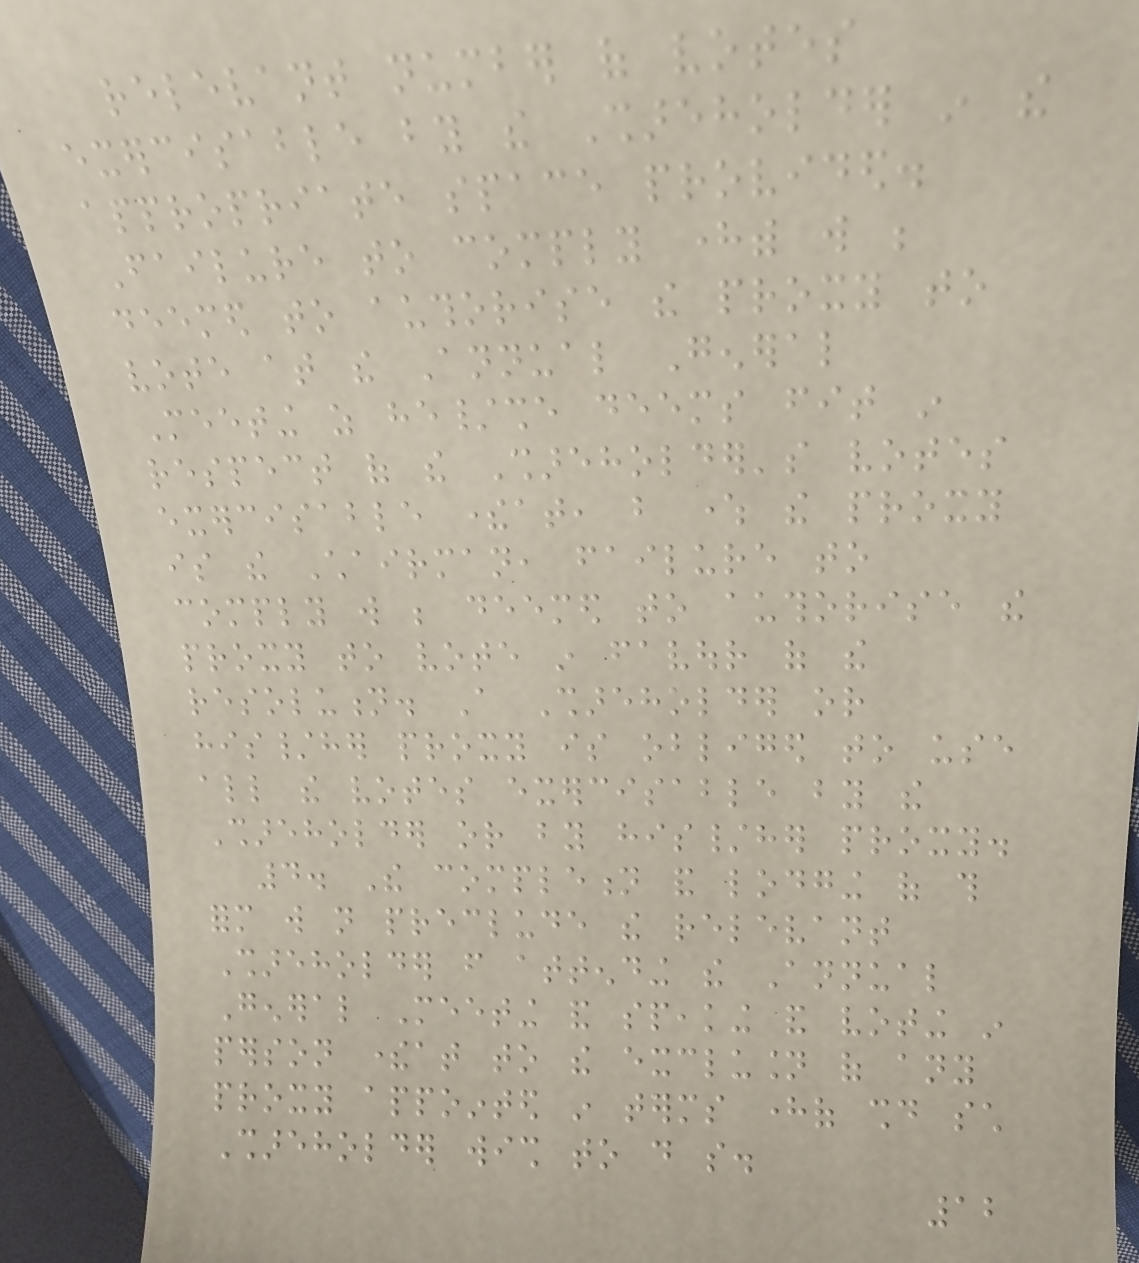relevant number of votes
exercisable by the Shareholder in the
appropriate space provided.
Failure to comply herewith will be
deemed to authorise the proxy to
vote at the Annual General
Meeting as he/she deems fit in
respect of the Shareholder's votes
exercisable thereat, but where the proxy
is the Chairman, failure to
comply will be deemed to authorise the
proxy to vote in favour of the
resolution. A Shareholder or
his/her proxy is obliged to use
all the votes exercisable by the
Shareholder or by his/her proxy.
4. The completion and lodging of this
form will not preclude the relevant
Shareholder from attending the Annual
General Meeting and speaking and voting in
person thereat to the exclusion of any
proxy appointed in terms hereof should such
Shareholder wish to do so.
12
